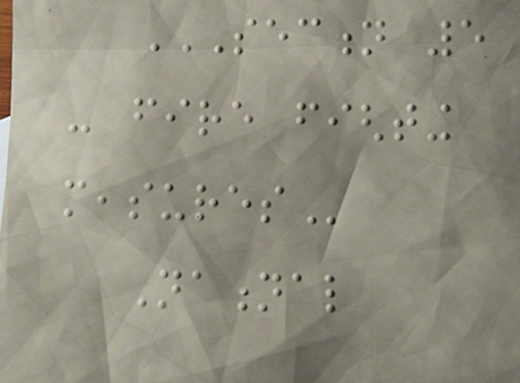SECTION 5
- FIRE FIGHTING
MEASURES
National
